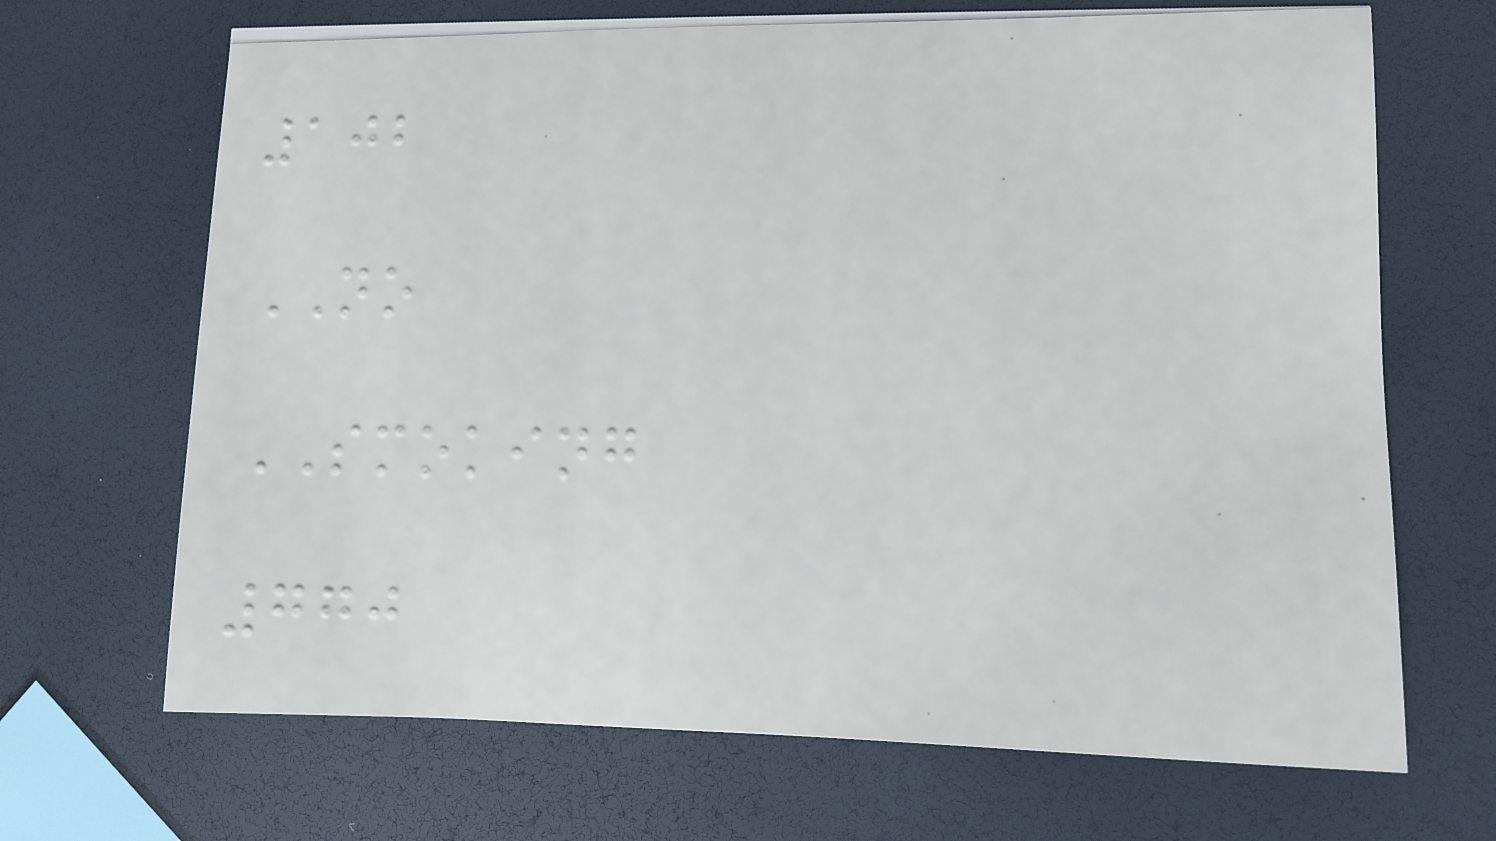102
NO
SMOKING
770
